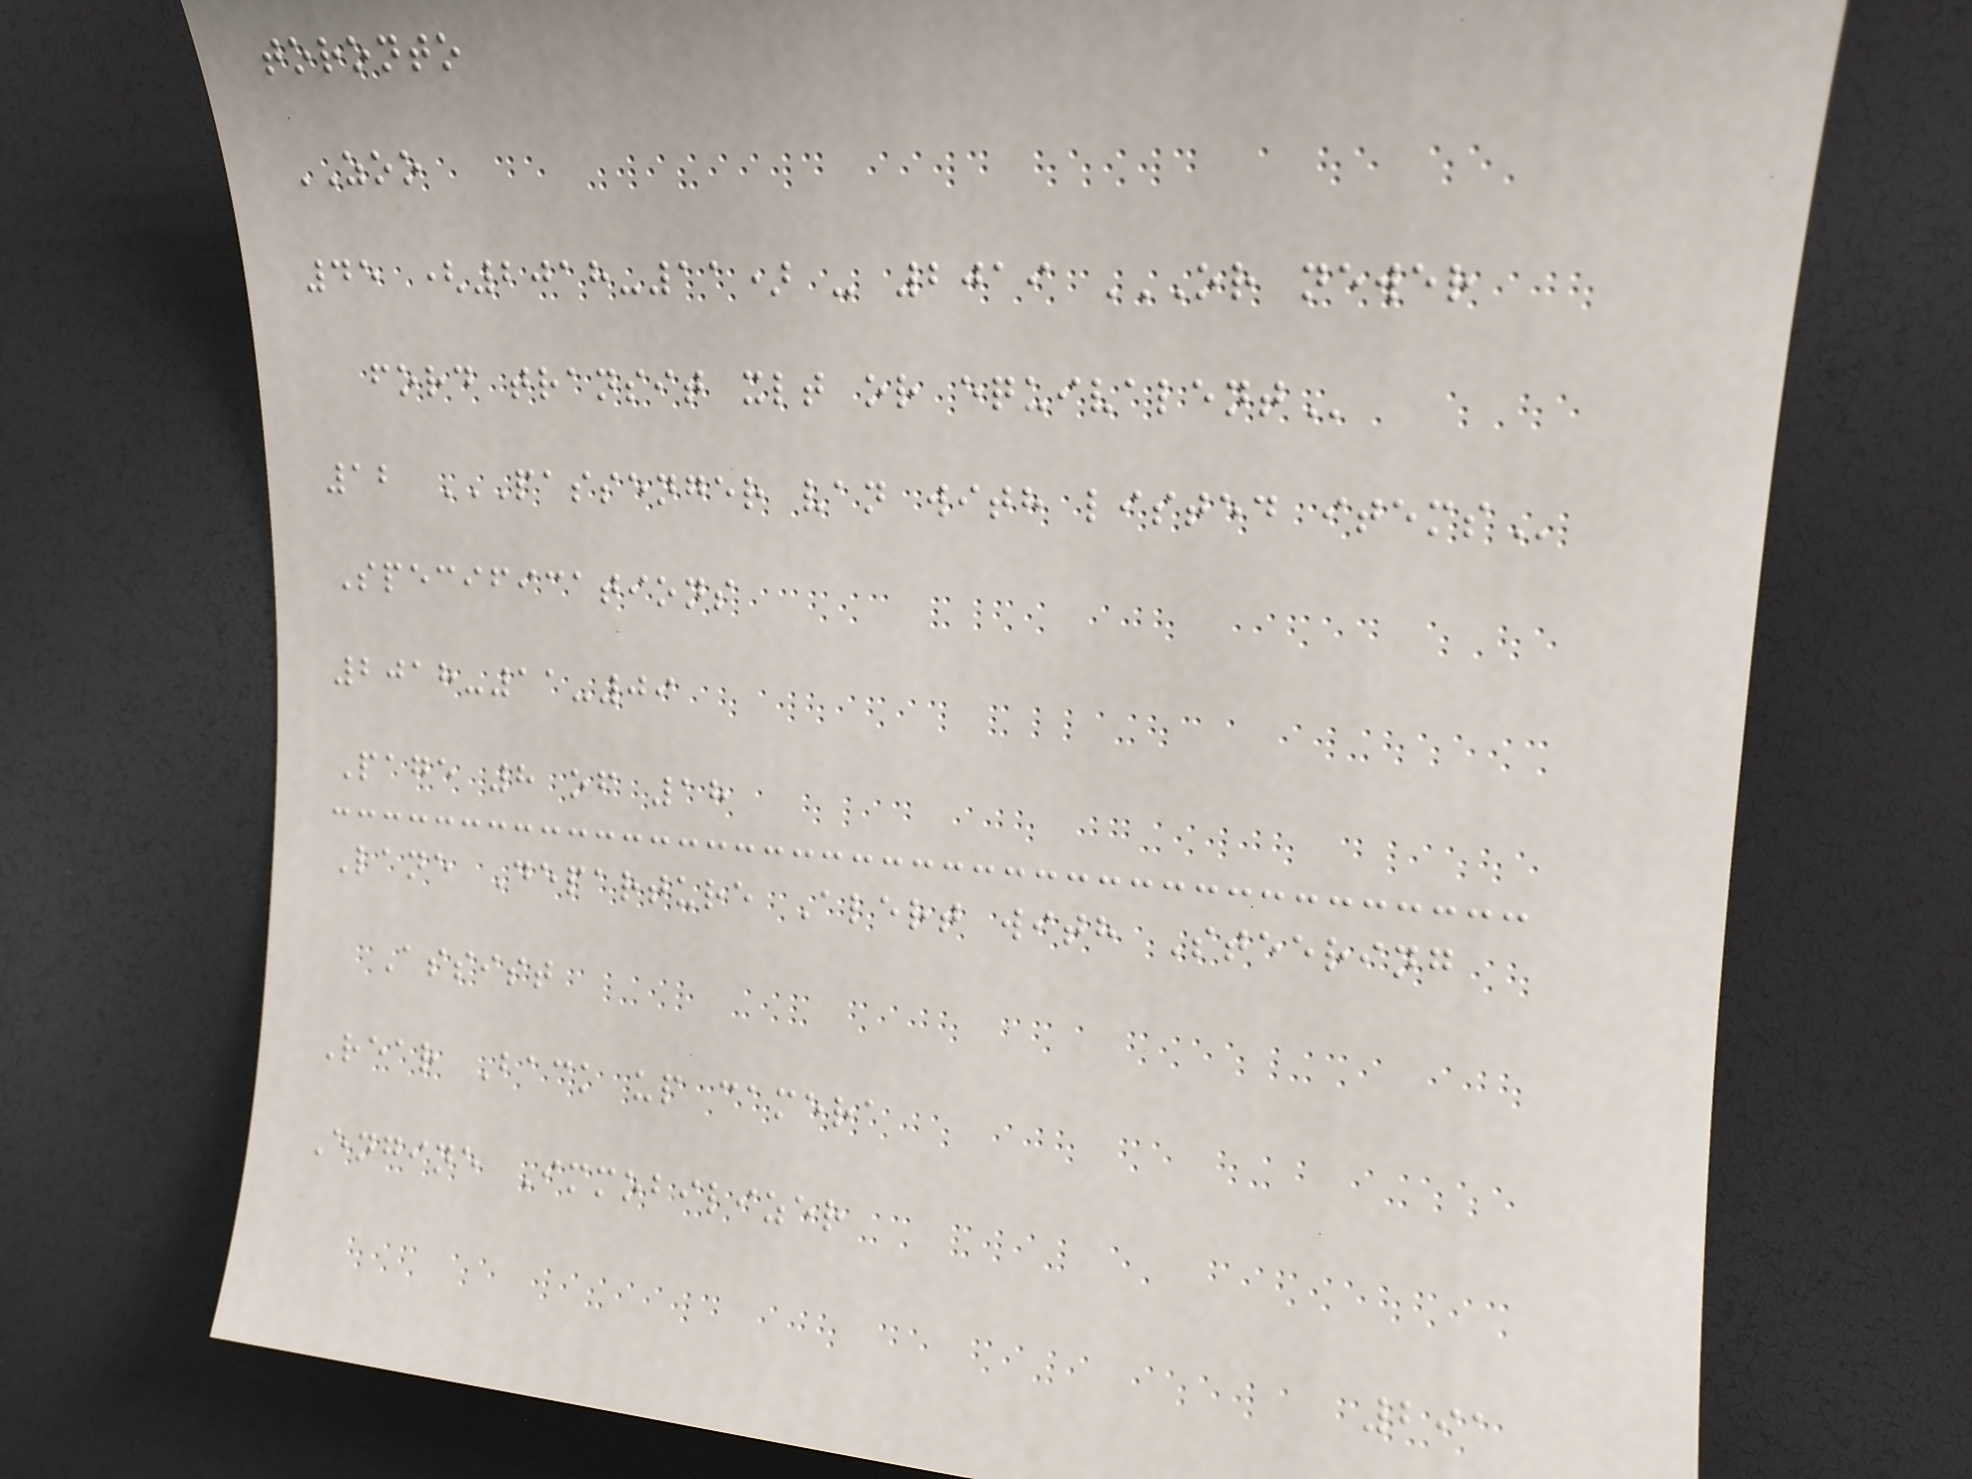toronto
ZOO
45 (2018-11) - 2019 OR NEWER
FORD TRANSIT XLT OR EQUIVALENT
12 PASSENGER VAN WITH LISTED ITEMS
Specifications
2018-11-09
Page 8 of 18
Lane Departure Alert with Steering
Assist
Rear Back up camera
Engine Immobilizer
291
